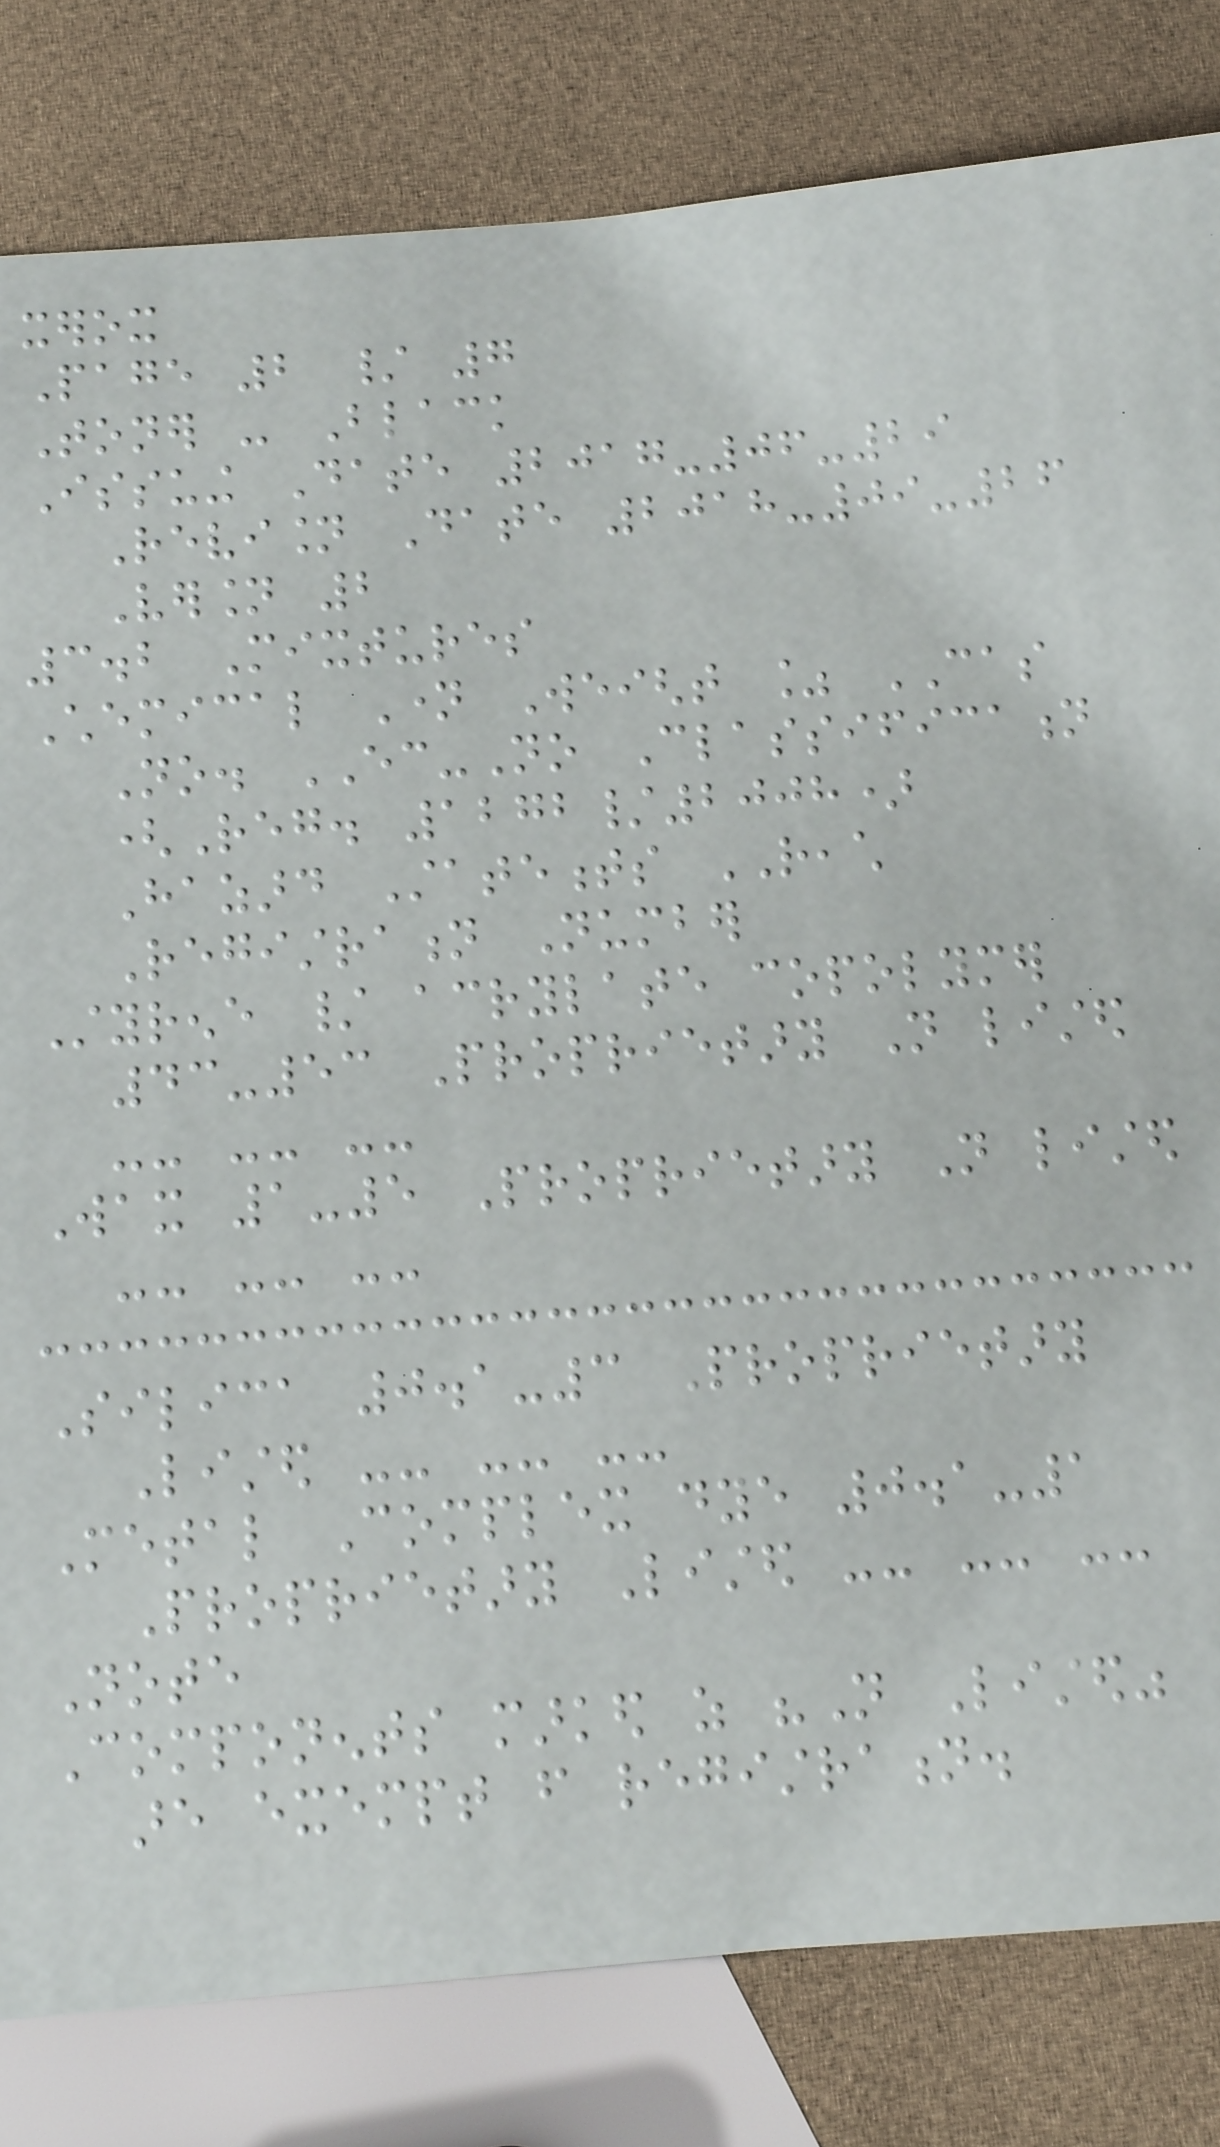xerox
Page 2 / 7
Toner - Black
Issuing Date 2017-06-29
Revision Date 2018-09-26
Version 2
3.2 Mixtures
Chemical Name Weight % CAS
No. EC-No Classification
(Reg. 1272/2008)
Hazard Statements REACH
Registration Number
Styrene / acrylate copolymer
43-53 Proprietary Not listed
-- -- --
Wax 1-5 Proprietary Not listed
-- -- --
Silica 0.1-3 Proprietary
Listed -- -- --
Metal Complex dye 0.1-1
Proprietary Listed -- -- --
Note
Components marked as "Not Listed"
are exempt from registration.
